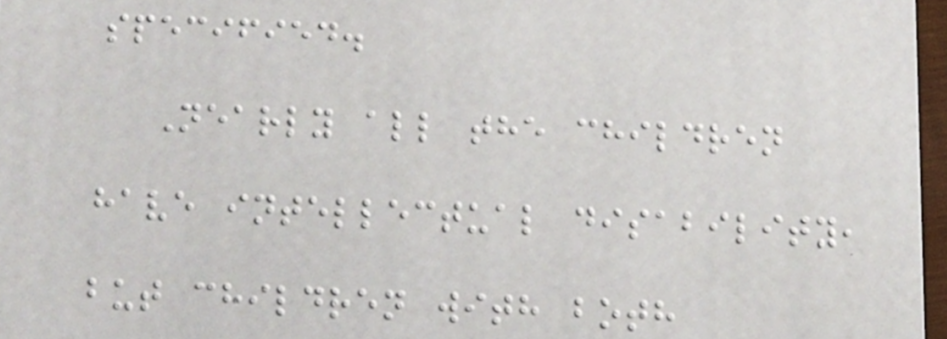specified.
Nearly all the children
have intellectual disability,
but children with both
